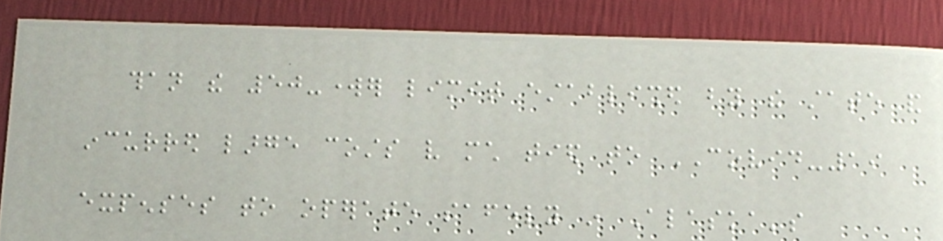than the 50-worker limit established by the state and
incurred large costs very much tied to COVID-19
expenses to operate safely in Alaska's
